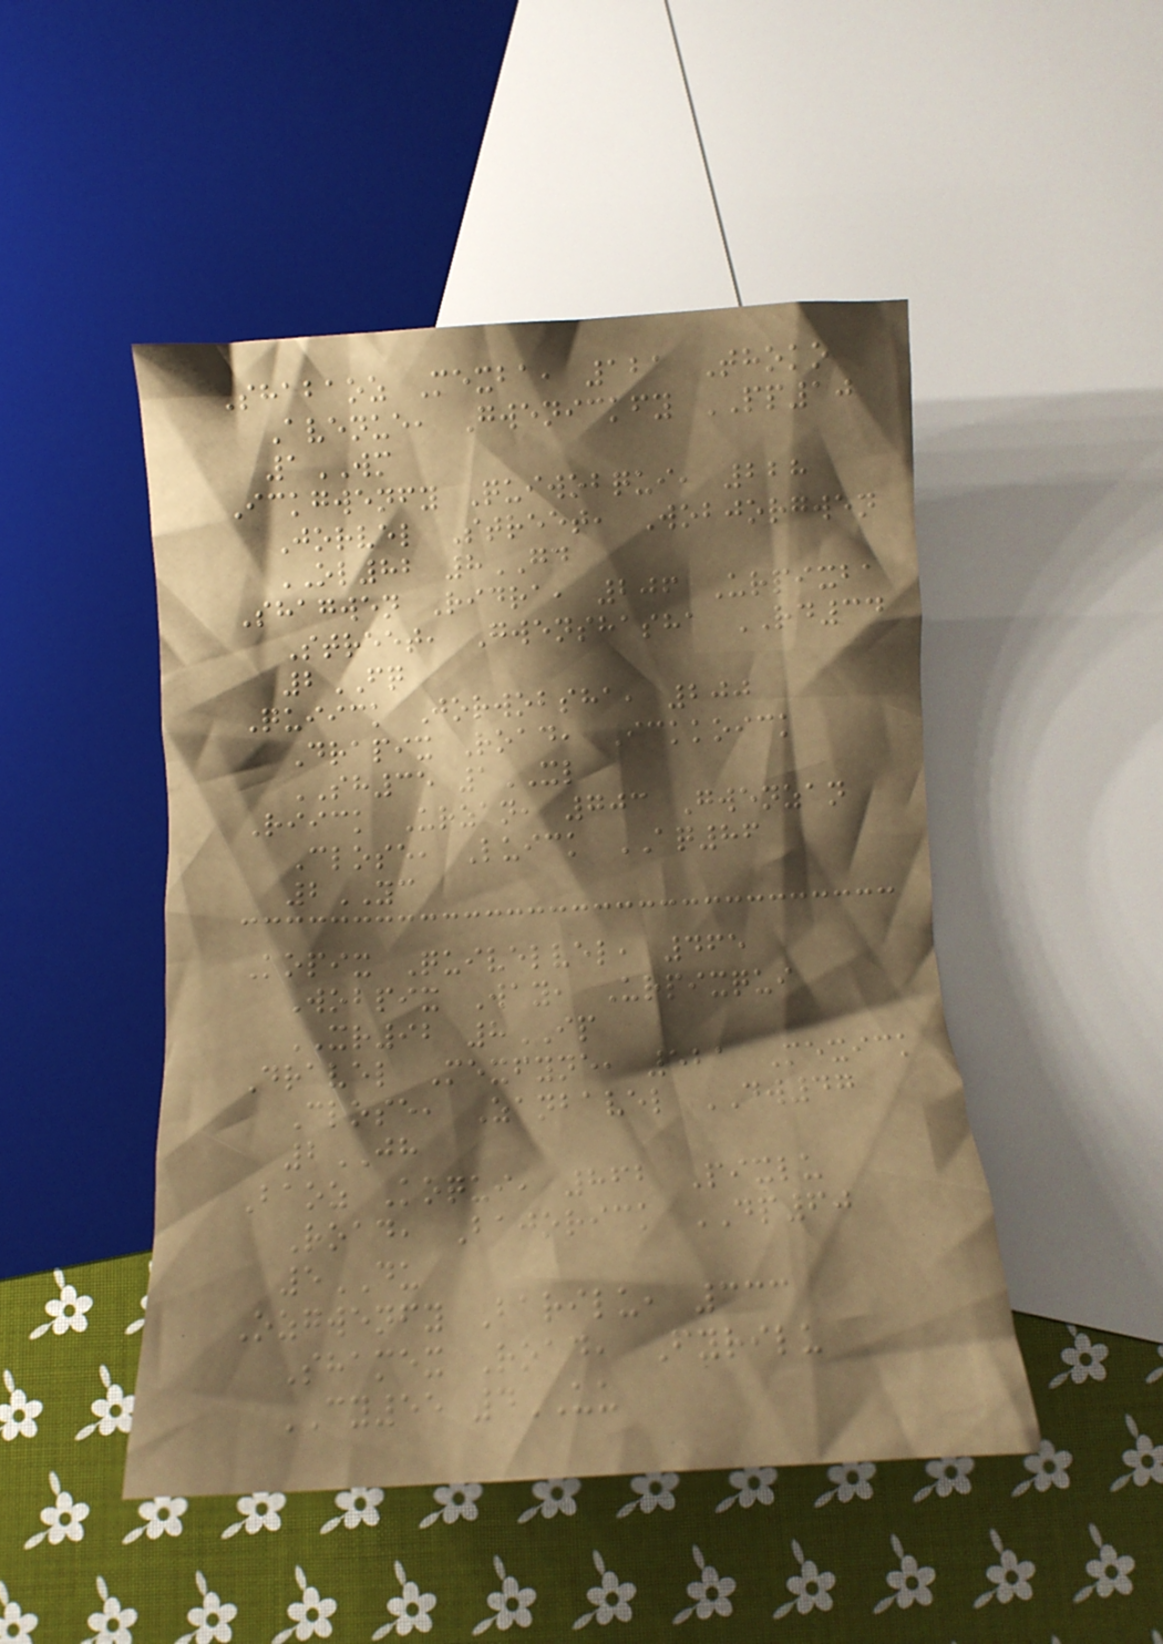Shabaoz Mexba, 121 Thoko
Avenue, Gwenickfy PP10
1WM
Ickgwenfy Quiwobqui, 228
Jorvel Street, Wobjorgwen
OL82 8GD
Shagwen Ridra, 206 Urpixba
Street, Gwenshasha RD34
2FQ
Quiick Jorwobsha, 200
Drapix Road, Ickkoick
SH35 1XL
Riick Urzan, 703 Gwenzan
Close, Luick AQ86
2YC
Kopix Quivelvel, 465
Wobpix Way, Urpixqui
XR92 8IP
Dravel Mexfyne, 521 Mexick
Close, Zanbavel DW47
2JH
Baoz Koqui, 862 Pixlu
Road, Bajorick DP60
5DU
Ozgwenfy Barilu, 333
Shamex Road, Fyrilu
CY55 4UU
